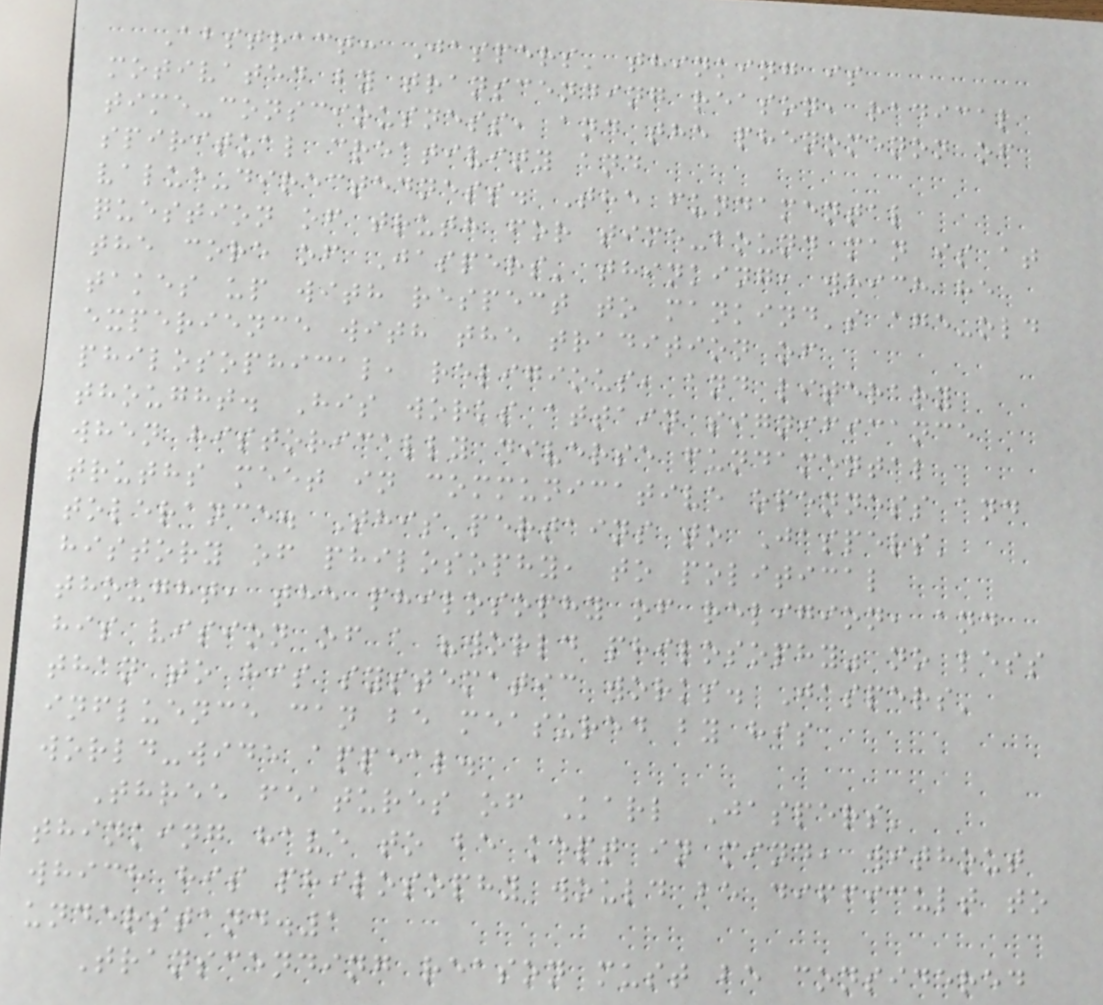Abstract: Jaspers' thinking is
motivated by transcending reason, radical
time-consciousness, and the phenomenon of
spiritual creativity and
value-directedness. The fundamental
question of truth for time-bound man is at
the core of Jaspers' thinking, which he
takes up with respect to mankind's age-old
experience with the tradition of
philosophical, religious, and literary
thought. His works attain significance
when historically diverse fundamental
truths meet in communicative openness and
tolerance. This pertains to Jaspers'
history of philosophy, to political
thought, the philosophy of religion, and
his vision of a "world philosophy" no less
than to his systematic works. Jaspers'
influence can be measured by his
world-wide appeal.
Three features of Karl Jaspers'
thinking have to be kept in mind, without
which his philosophy would be difficult to
understand.1
Transcending reason must be considered
